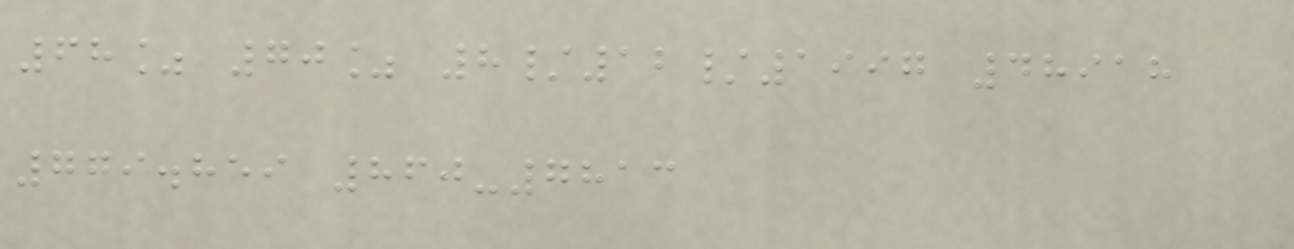68% 70% 8/12/1997 48918
779.859 860-7813
